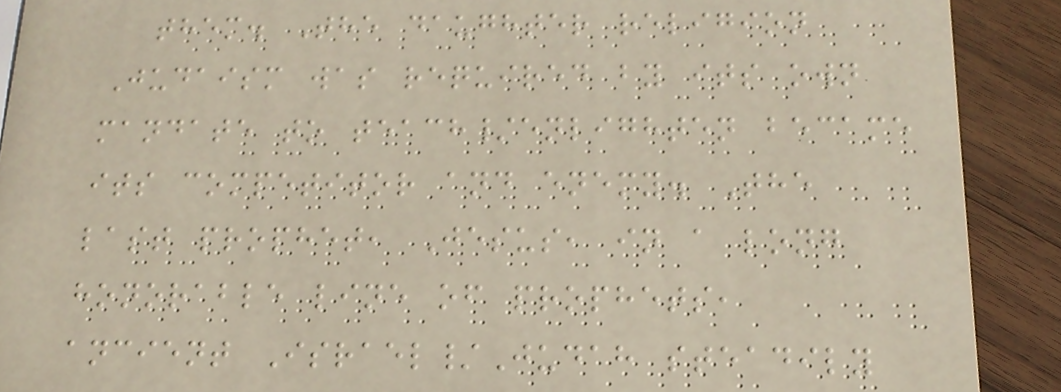them. The daughter religion
Judaism was required by its own
mandate to teach/enlighten became
its competitor and enemy. The
last prophet, Jesus, in a long
honorable line of prophets,
ancient Israel/Judah steadily
